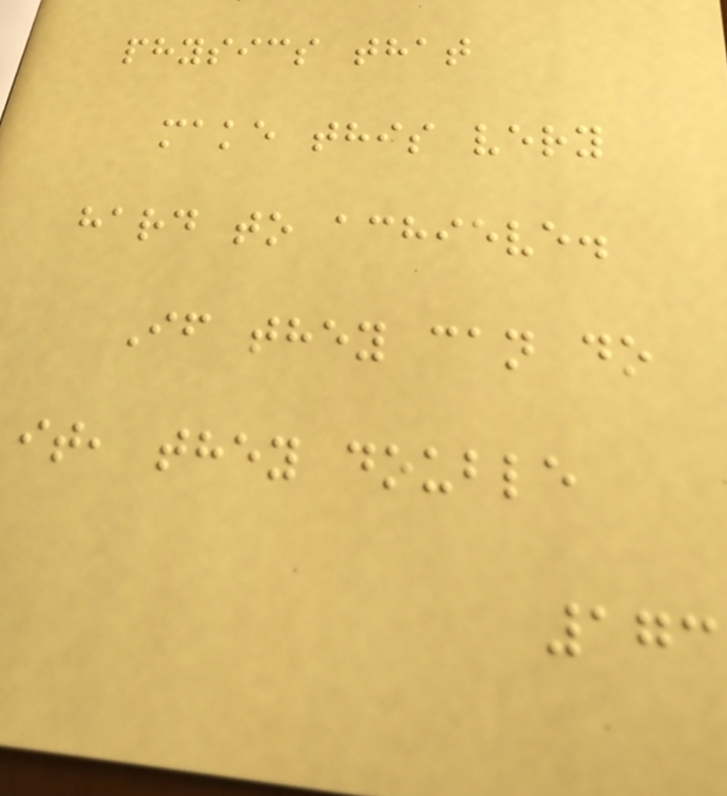physics that
make this very
hard to achieve.
If they can do
it, they double
173
